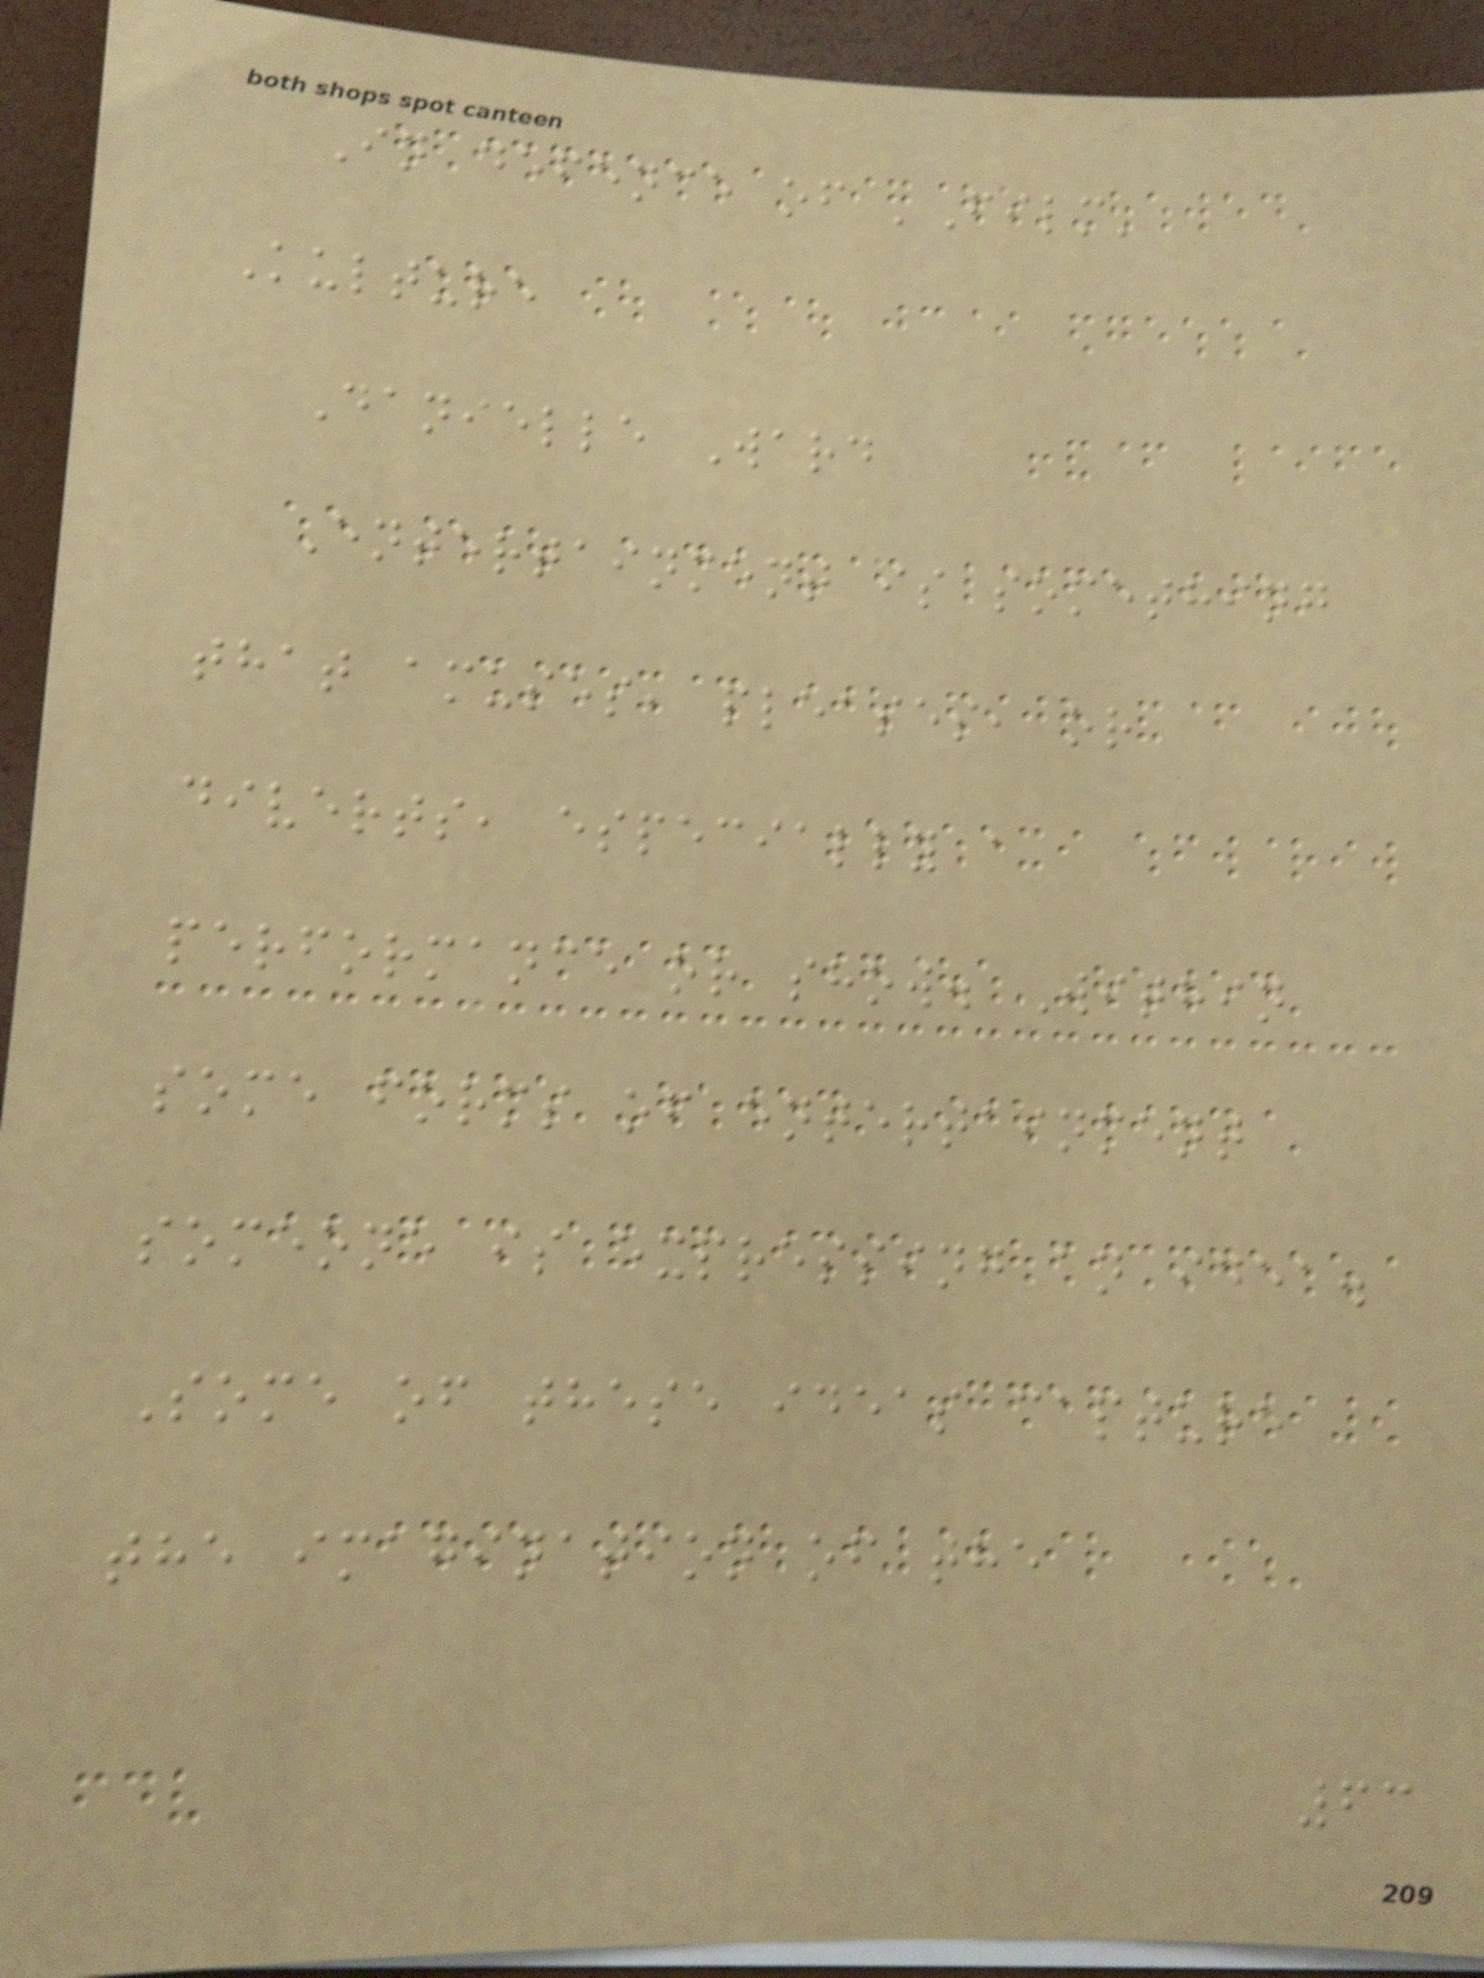In defence of 'Film'
Kulture
Danielle Ward
Entertainment is something
that amuses, pleases, or
diverts, especially a
performance or show. Within
some forms of entertainment
someone is expressing an idea.
Some of these ideas capture
the imagination of the
63
